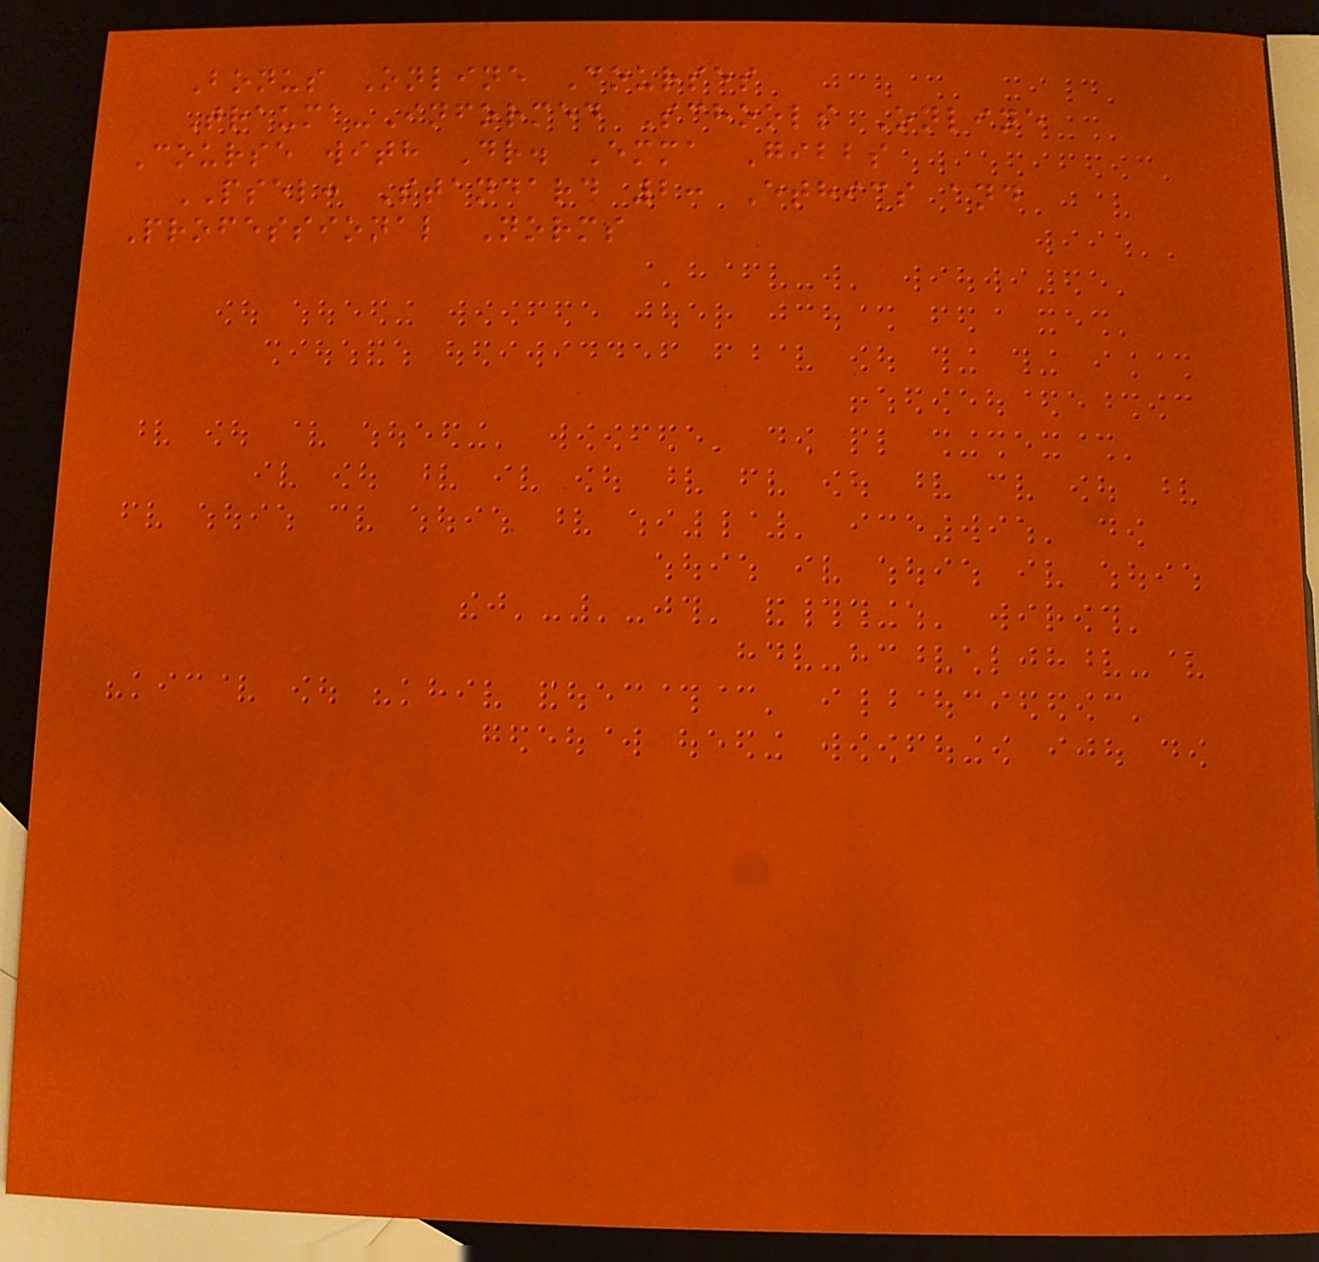Bonus Online Courses
Trauma-Informed Schools Online
Course with Dr. Emma Gibbs
PSEL: Standard 2: Ethics and
Professional Norms
